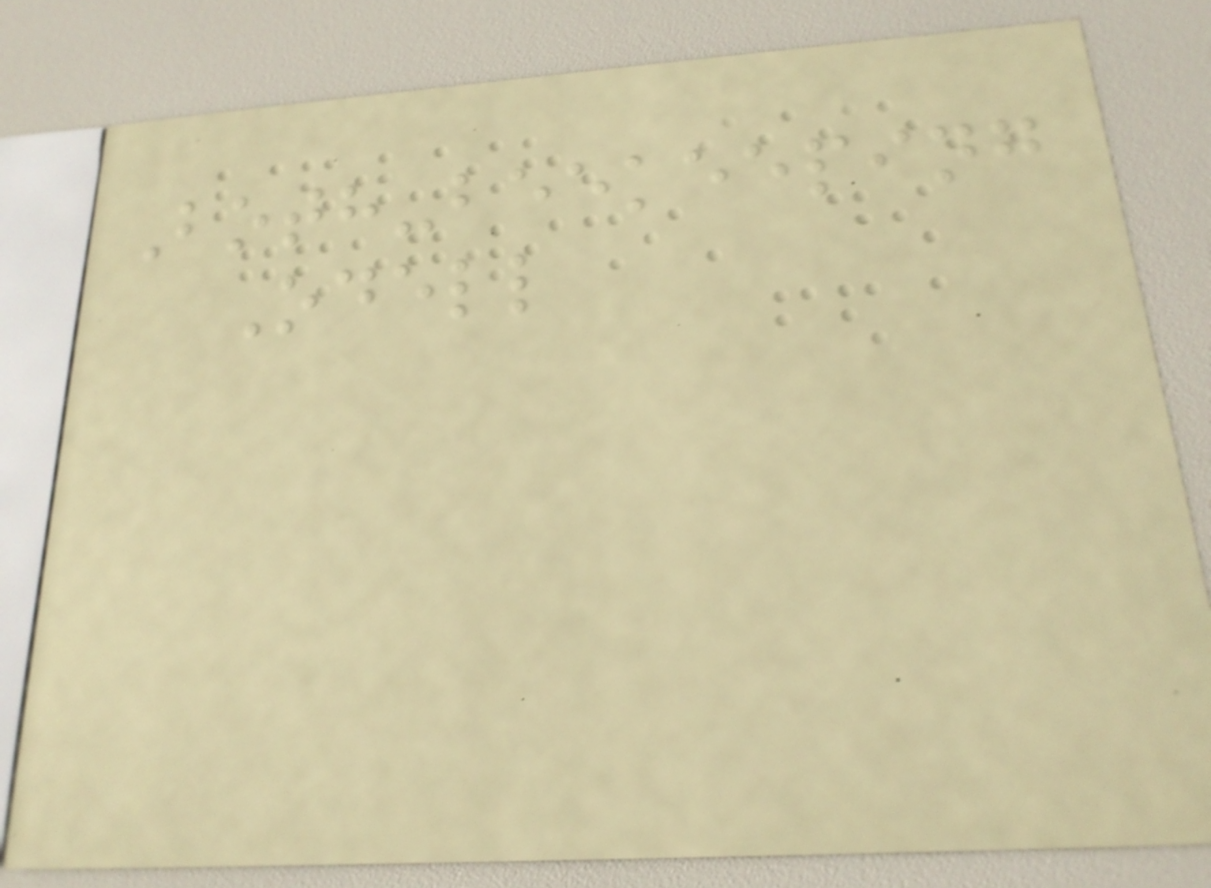Both-beekeeping
Odell
